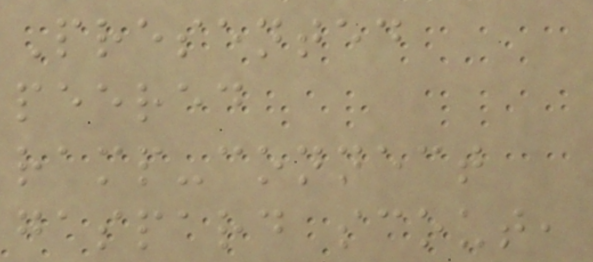Presented
peered
ramp-connect
gaspard scout,
